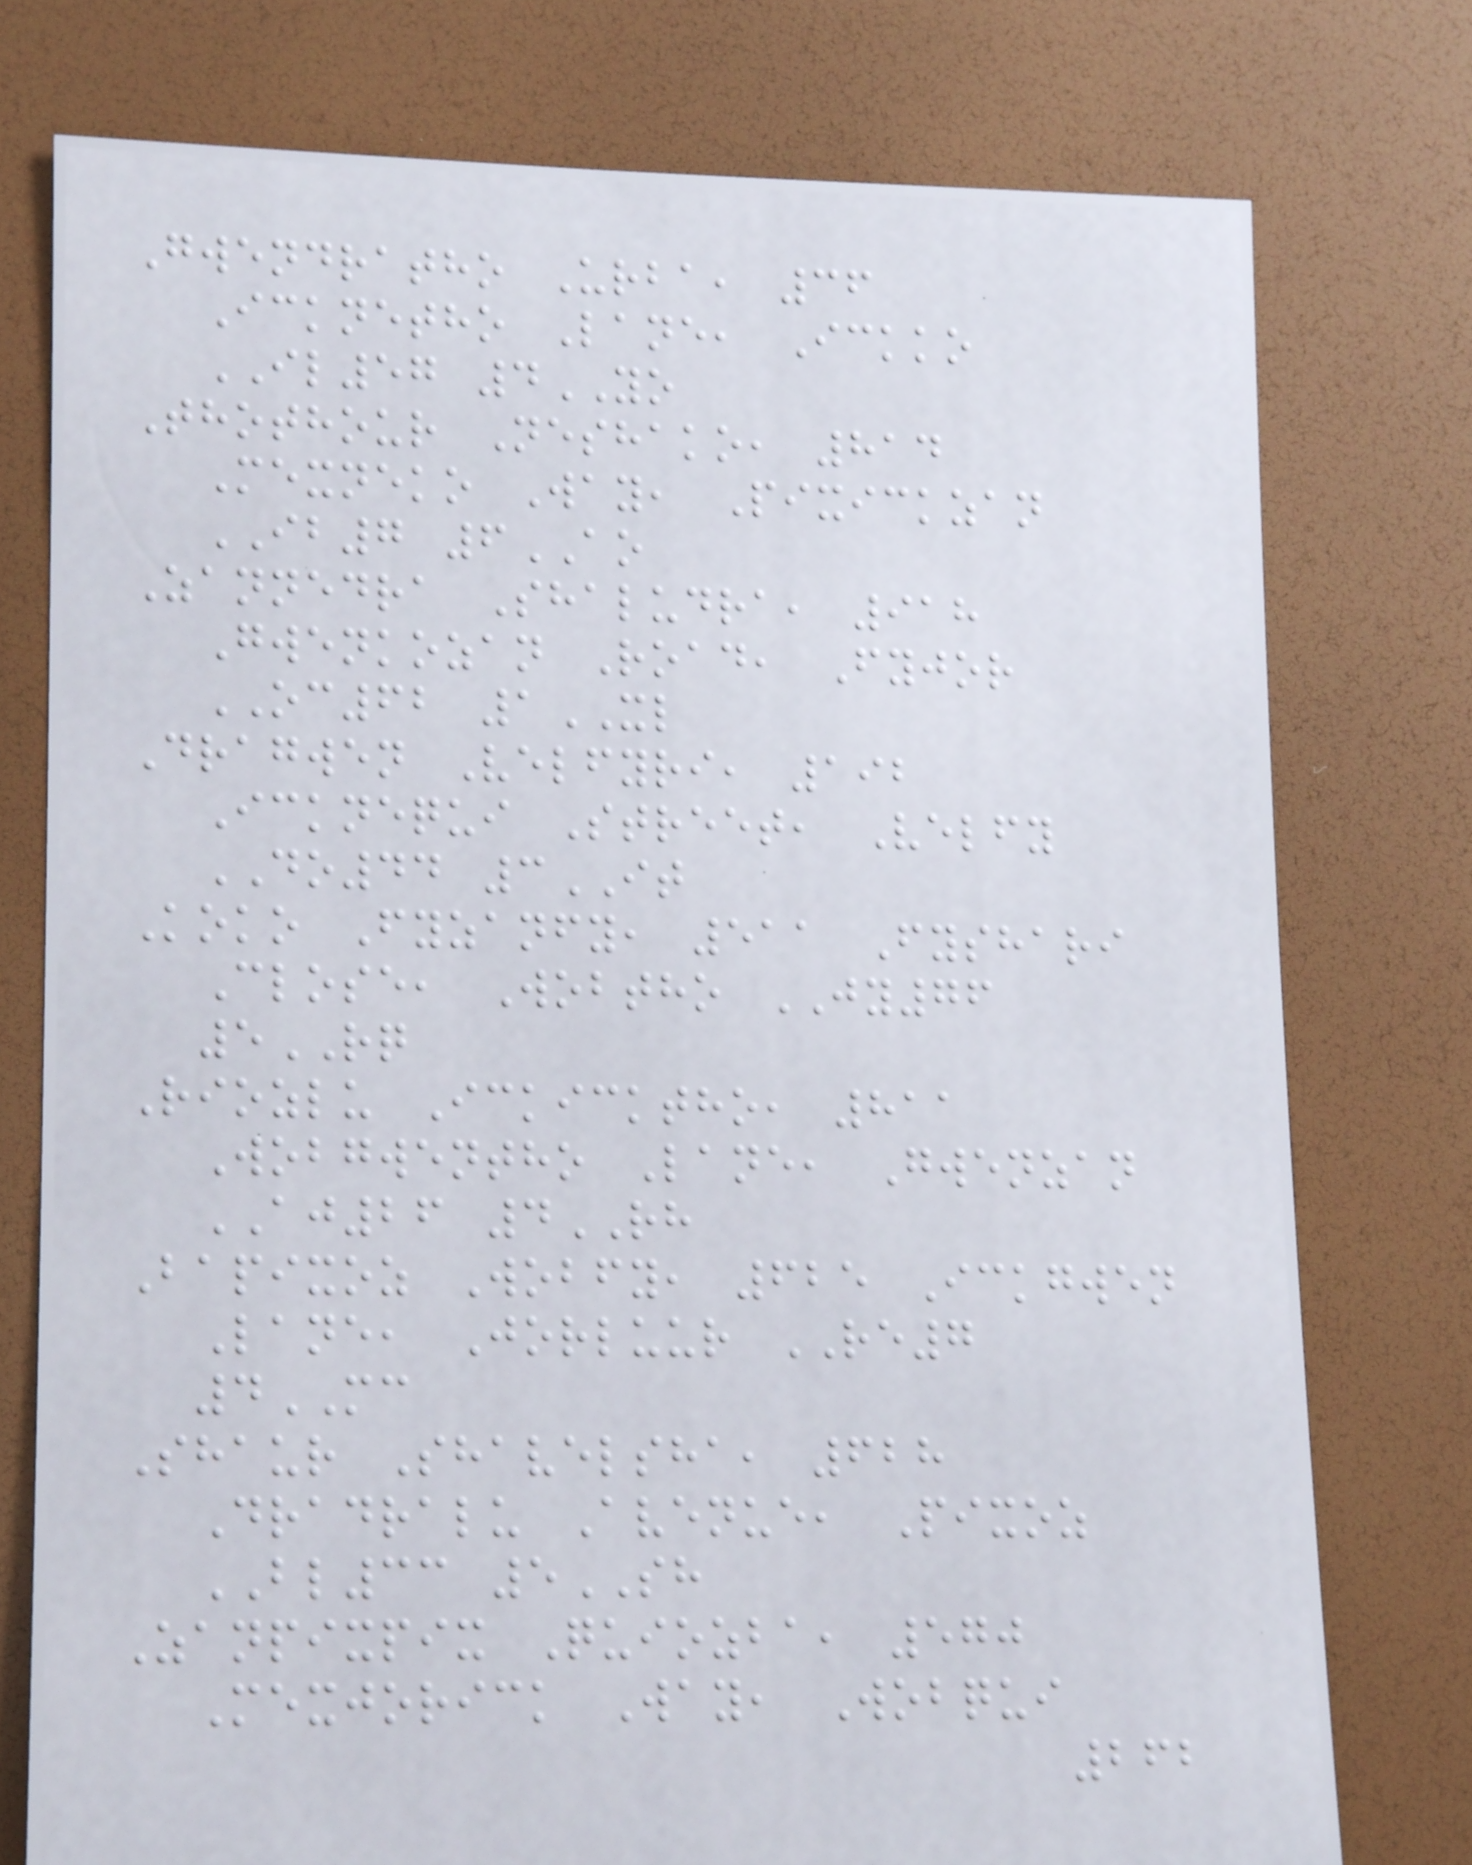Gwendratho Urba, 36
Icknetho Lane, Ickko
IL57 4YO
Thothour Neshako, 814
Mexneko Way, Pixickzan
IB7 6AO
Zannedra Shaludra, 918
Gwenkozan Road, Fyjor
OC62 1XL
Dragwen Velfyri, 192
Icknequi Street, Velfy
DO44 3IT
Koko Fyzanfy, 511 Fyshari
Close, Wobtho JY76
5RQ
Riozlu Ickicktho, 811
Wobgwentho Lane, Gwenzan
AJ26 4RH
Bapixoz Wobfy, 625 Ickgwen
Lane, Jorluur RE7
4MC
Shaur Shavelsha, 628
Dradralu Avenue, Pixoz
BL33 5SH
Zanpixpix Quiozba, 570
Mexjorick Way, Wobqui
262
